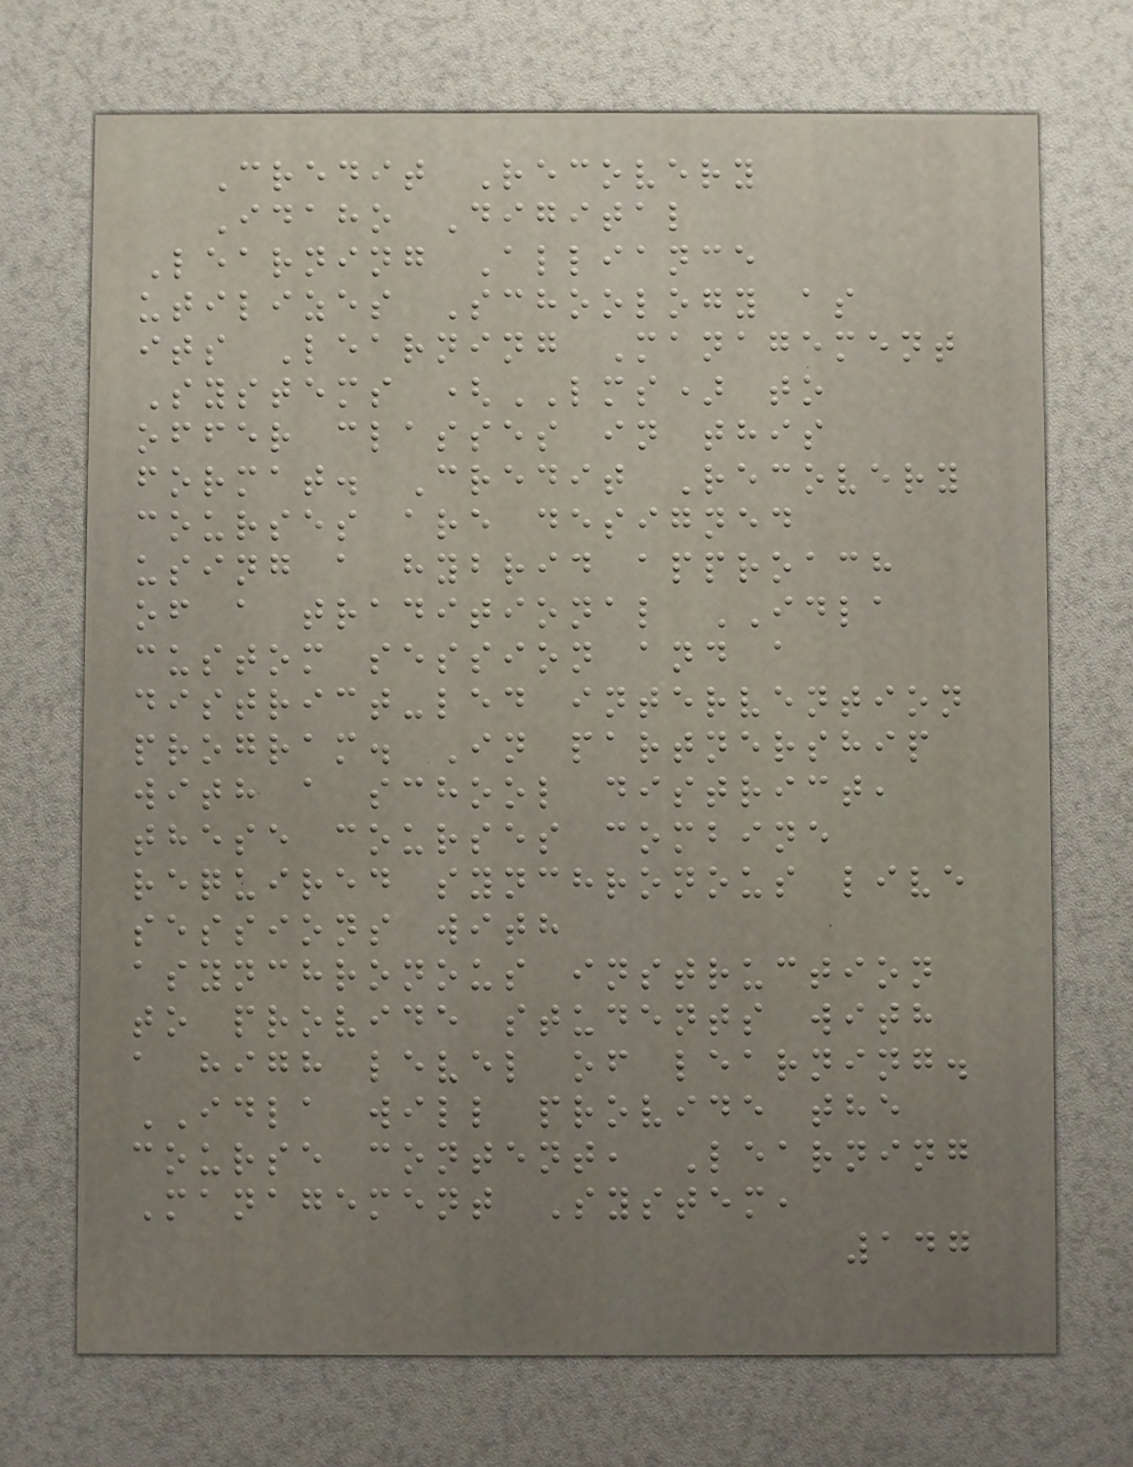Credit Recovery
Idaho Digital
Learning Alliance
utilizes Schoology as
its Learning Management
Systems (LMS) to
offer classes in this
format. Credit Recovery
courses are designed
using a hybrid approach
of a traditional IDLA
custom session and a
district-led intervention
program. In partnership
with a school district,
these courses combine
required synchronous live
sessions with
asynchronous instruction
to provide students with
a high level of learning.
IDLA will provide the
course content, Learning
Management System,
147
